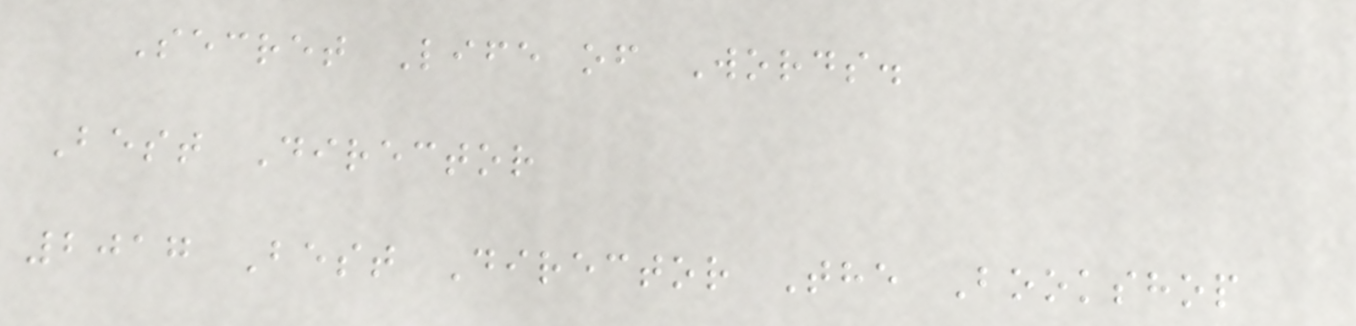Secret Life of Words.
Best Director
2017 Best Director The Bookshop
